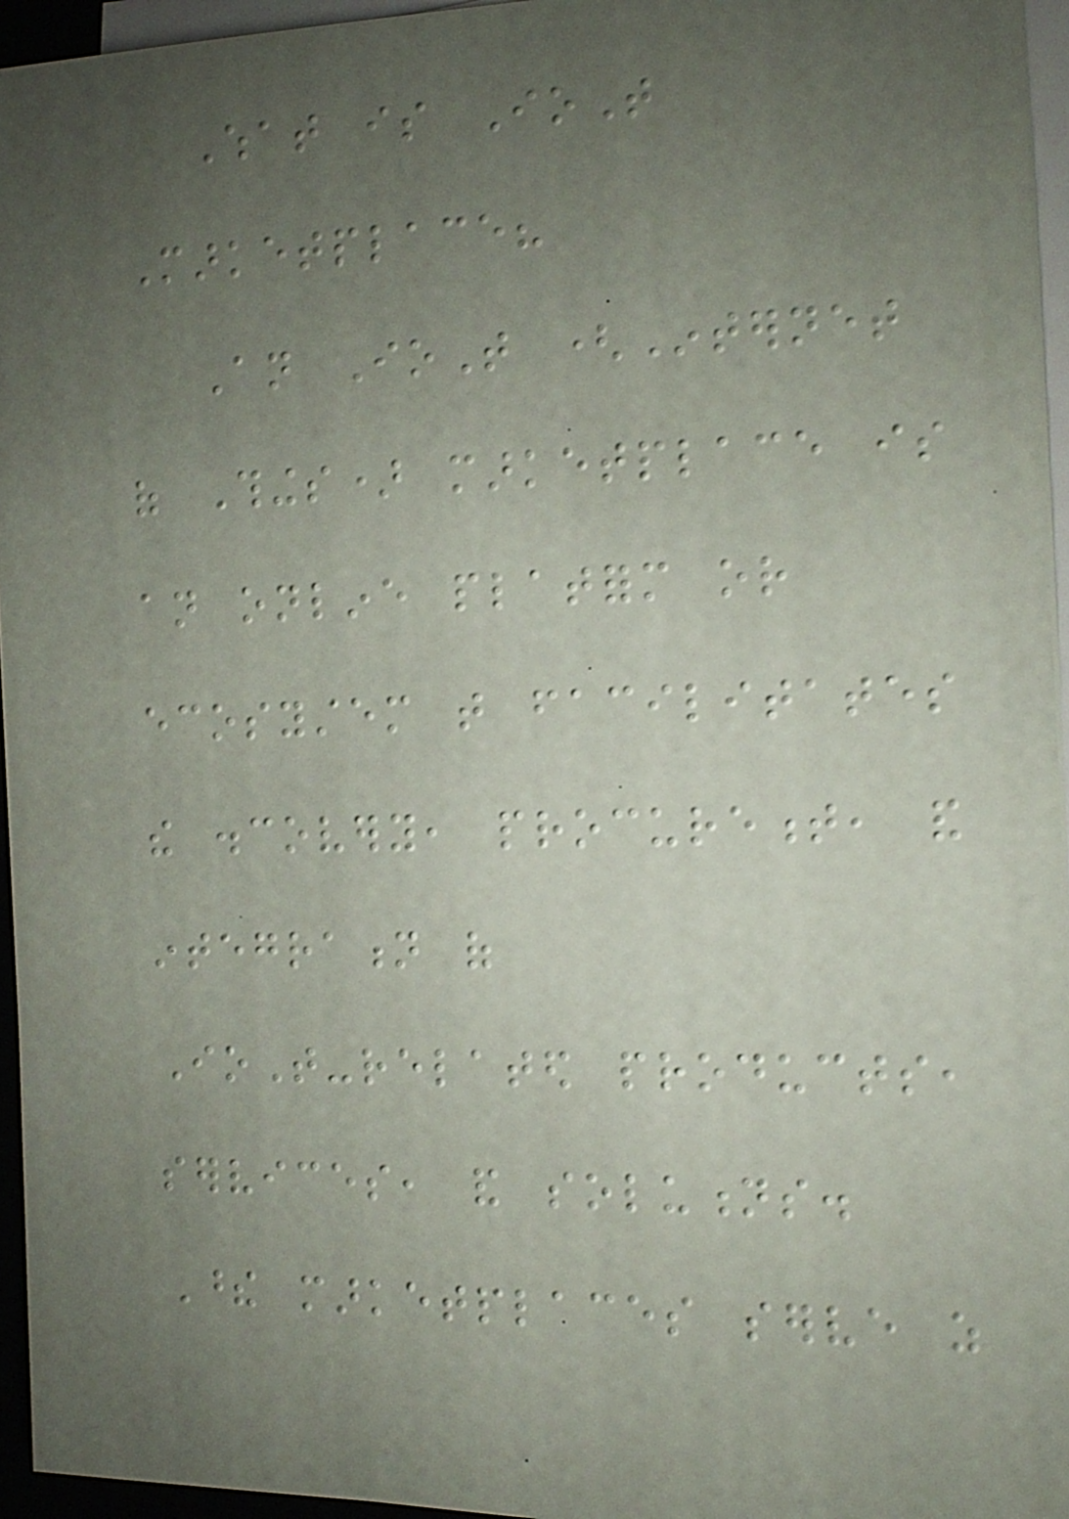What is IoT
Marketplace?
An IoT (Internet
of Things) marketplace is
an online platform or
ecosystem that facilitates
the discovery, procurement, and
integration of
IoT-related products,
services, and solutions.
These marketplaces serve as
